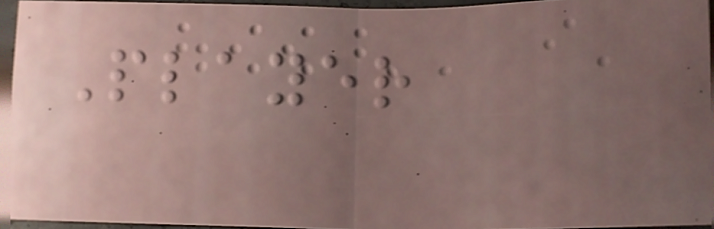Player
